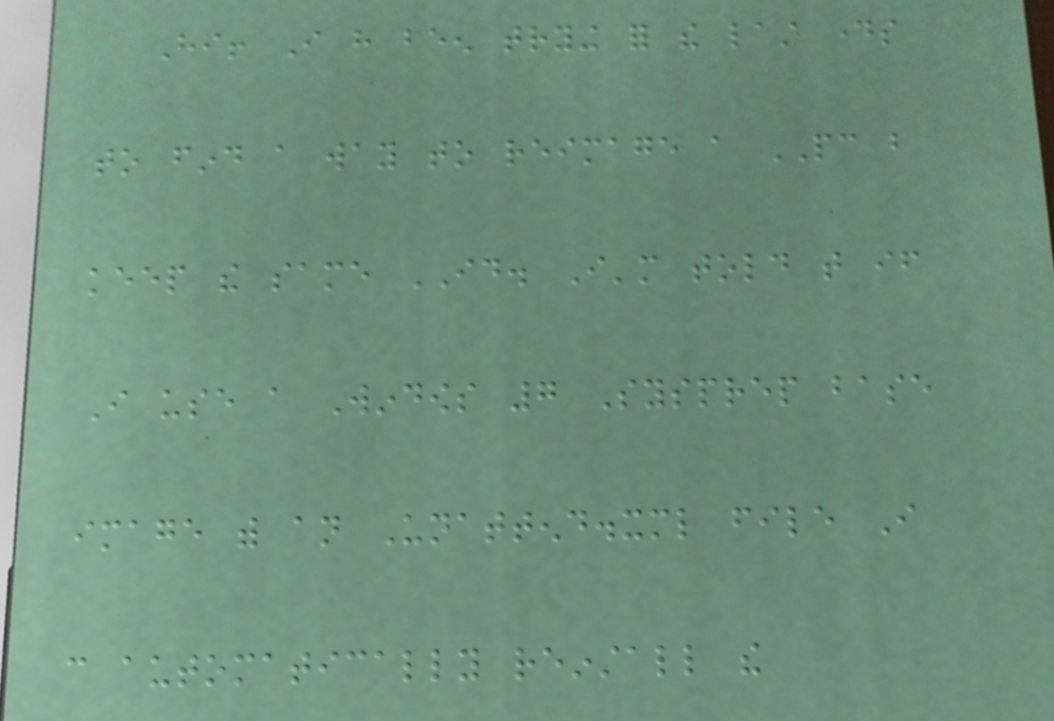Hi! I have been trying for the last days
to find a way to reimage a PC but
keep the same ID. I'm told that if
I use a Windows 7 Sysprep base
image with an Unattend.xml file I
can automatically reinstall the
